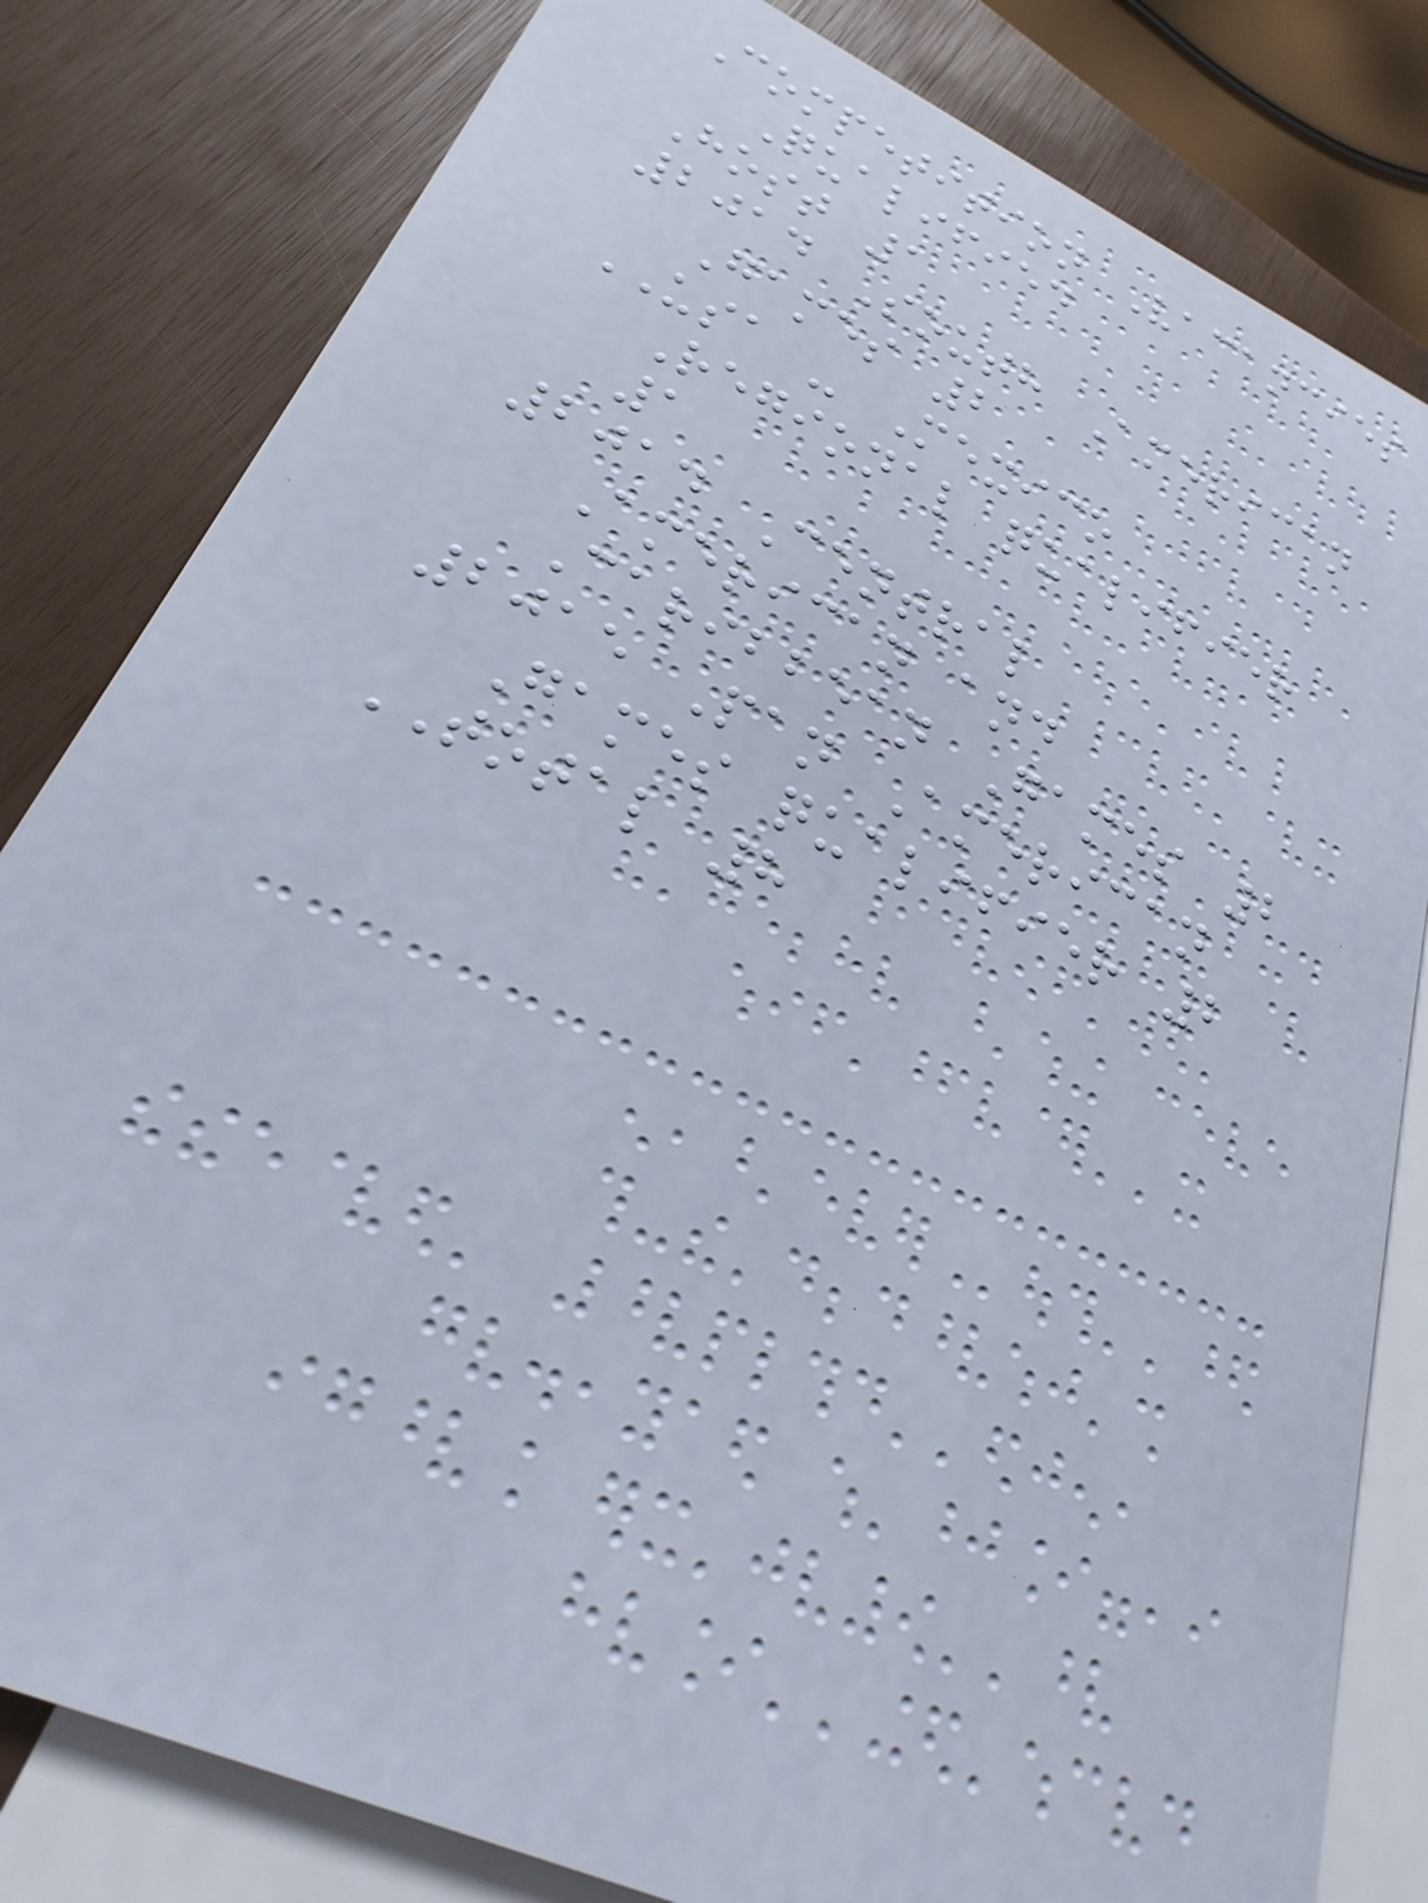Competition Vacancies
Qualified
Host 1
2014 South American
Games 2
USA - Mexico
Regional qualifier
1
2014 Central
American and
Caribbean Games 2
2015 Pan American
Games qualifier 2
TOTAL 8
